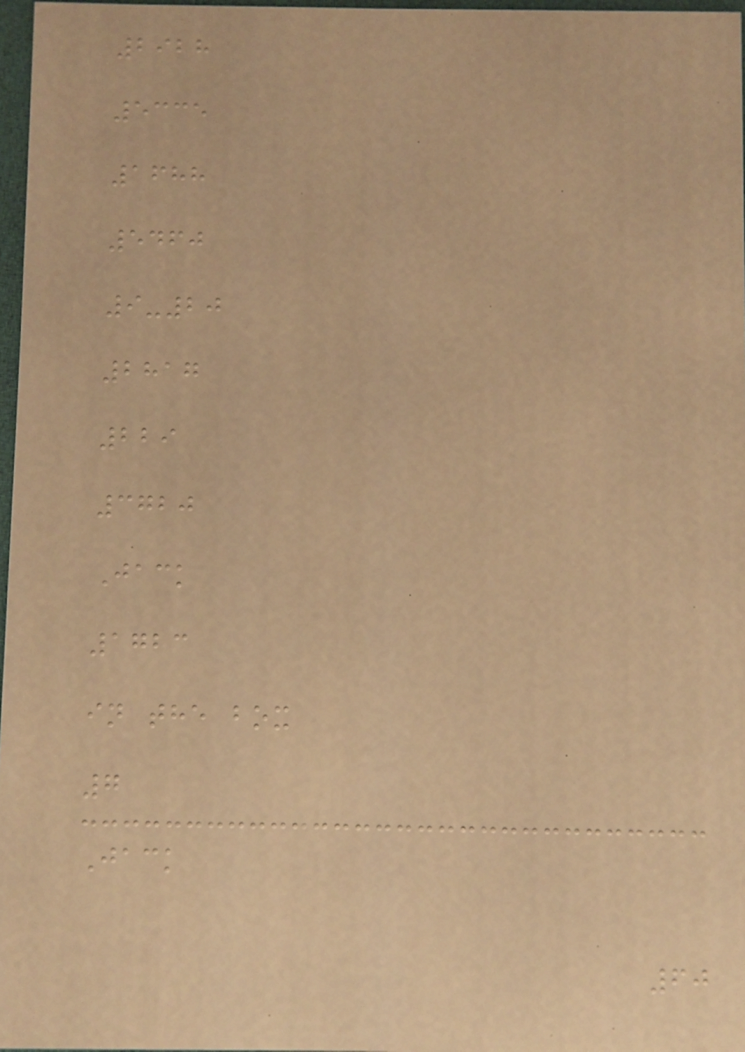2928
5335
1688
5460
9-20
2817
229
3720
Jack
1723
in the box
7
Jack
60
